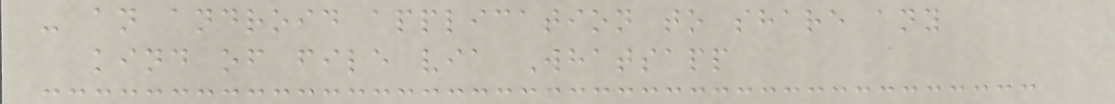- an android application to share any
kind of file via Whatsapp
